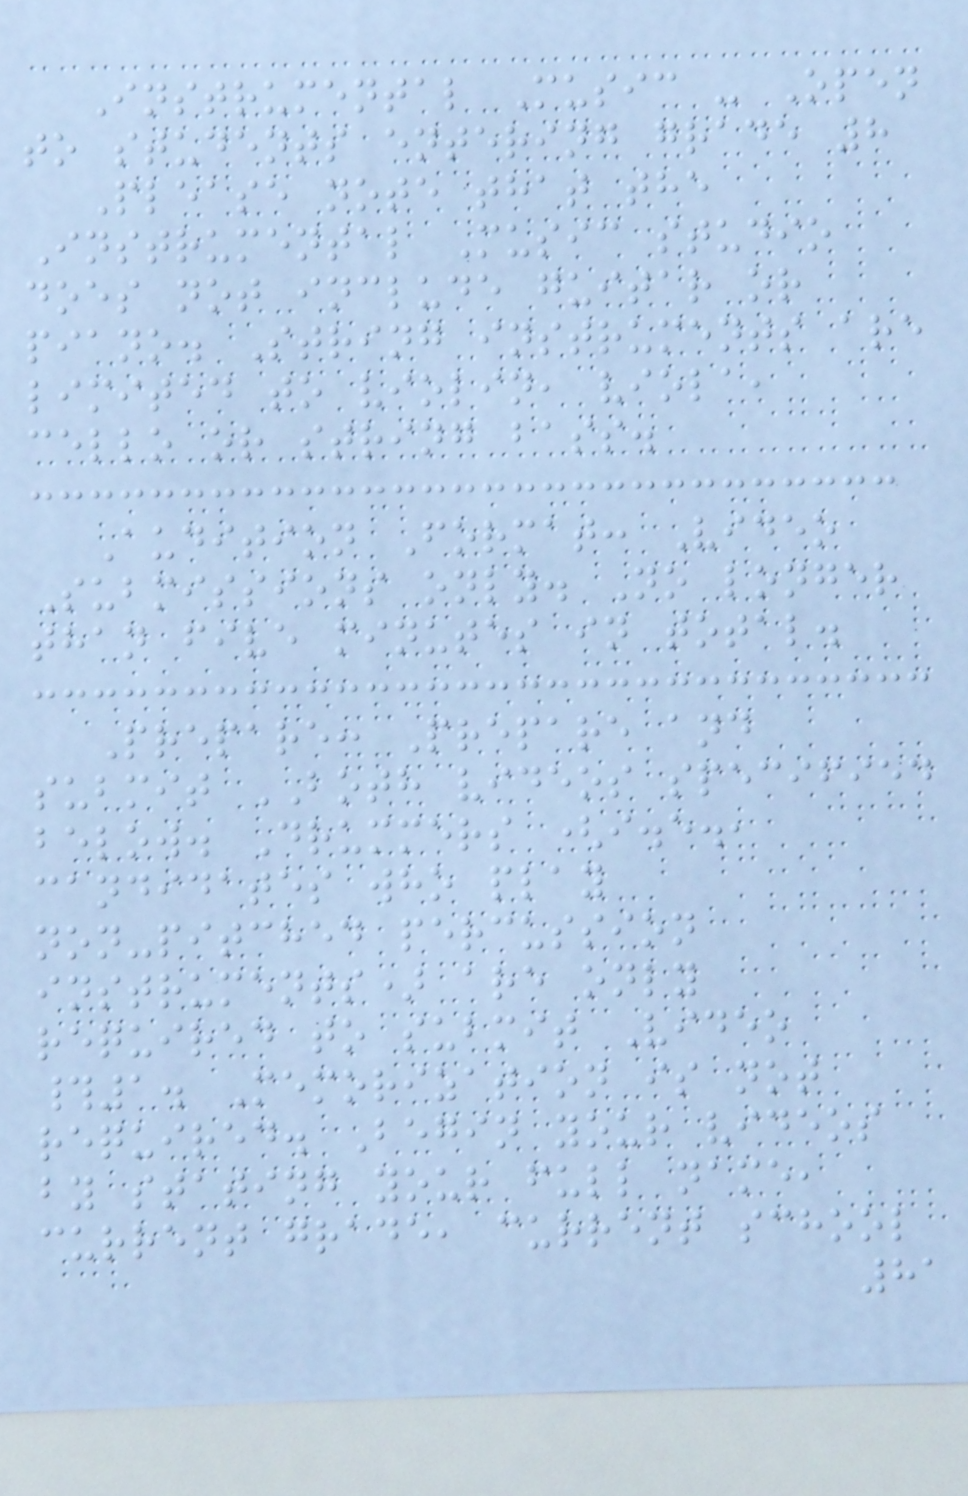Instrumental Music - Open
to students entering grade 8
Please note that the
Instrumental Music studio
does not include guitar or
piano. String instruments are
limited to violin, viola,
cello or string bass.
Audition Format: Video
Submissions only. No longer
than five minutes in total.
Prepare: Prepare and
submit BOTH videos specified
below. Drummers (i.e.,
candidates who play
non-pitched percussion
instruments) are only
required to submit Video
#1. Memorization is not
required. Begin your videos
by stating your full name,
current grade, current school
81
